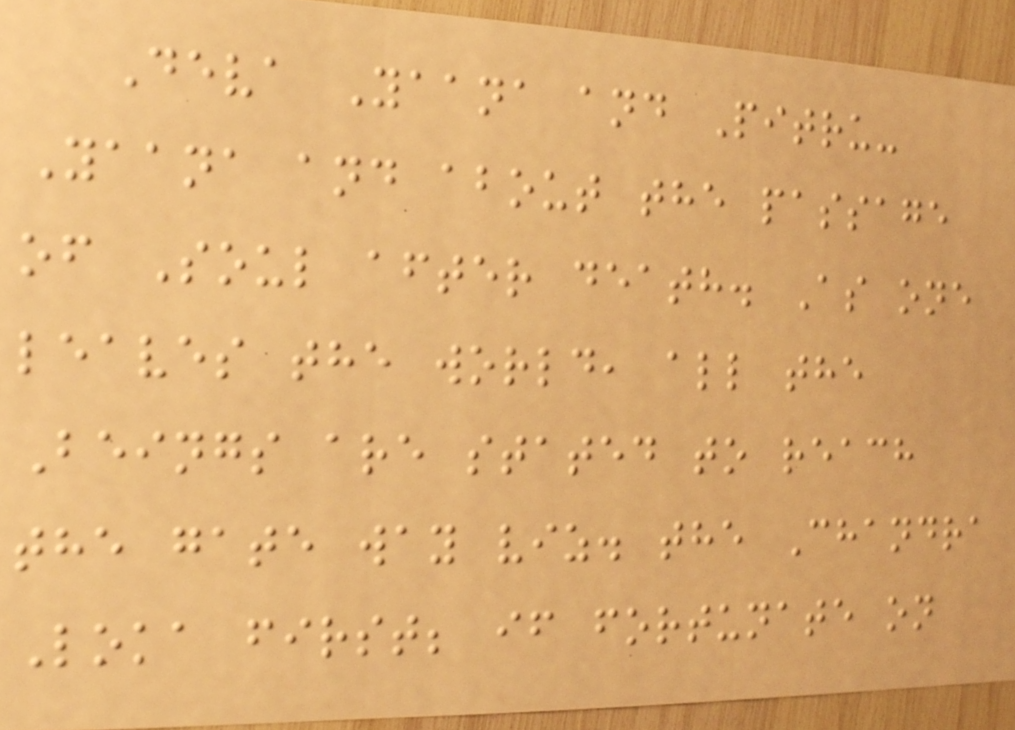Deva Yaana and Pitru-
Yaana and about the passage
of Soul after death. As one
leaves the world, all the
Beings are stated to reach
the gate way viz. the Chandra
Loka first; if fortunate on
